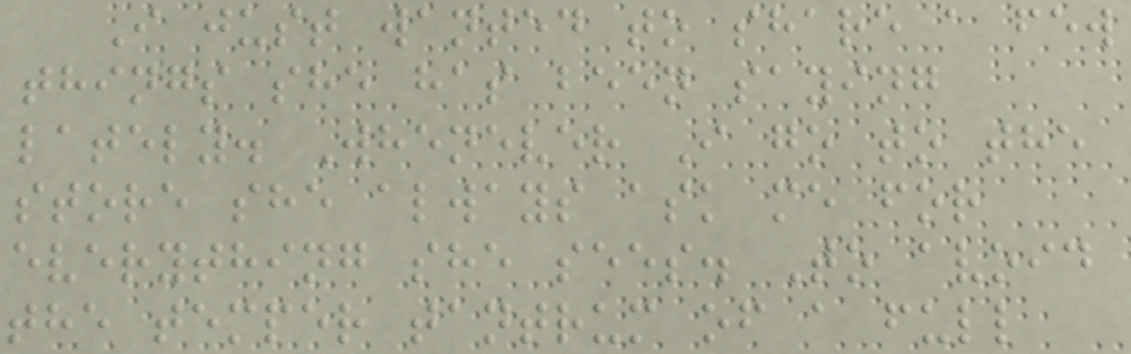I just wanted to share a few
things she has been saying
lately. Whenever I go to the
store she always ask me for
everything she sees. To avoid
the temper tantrum of a full
